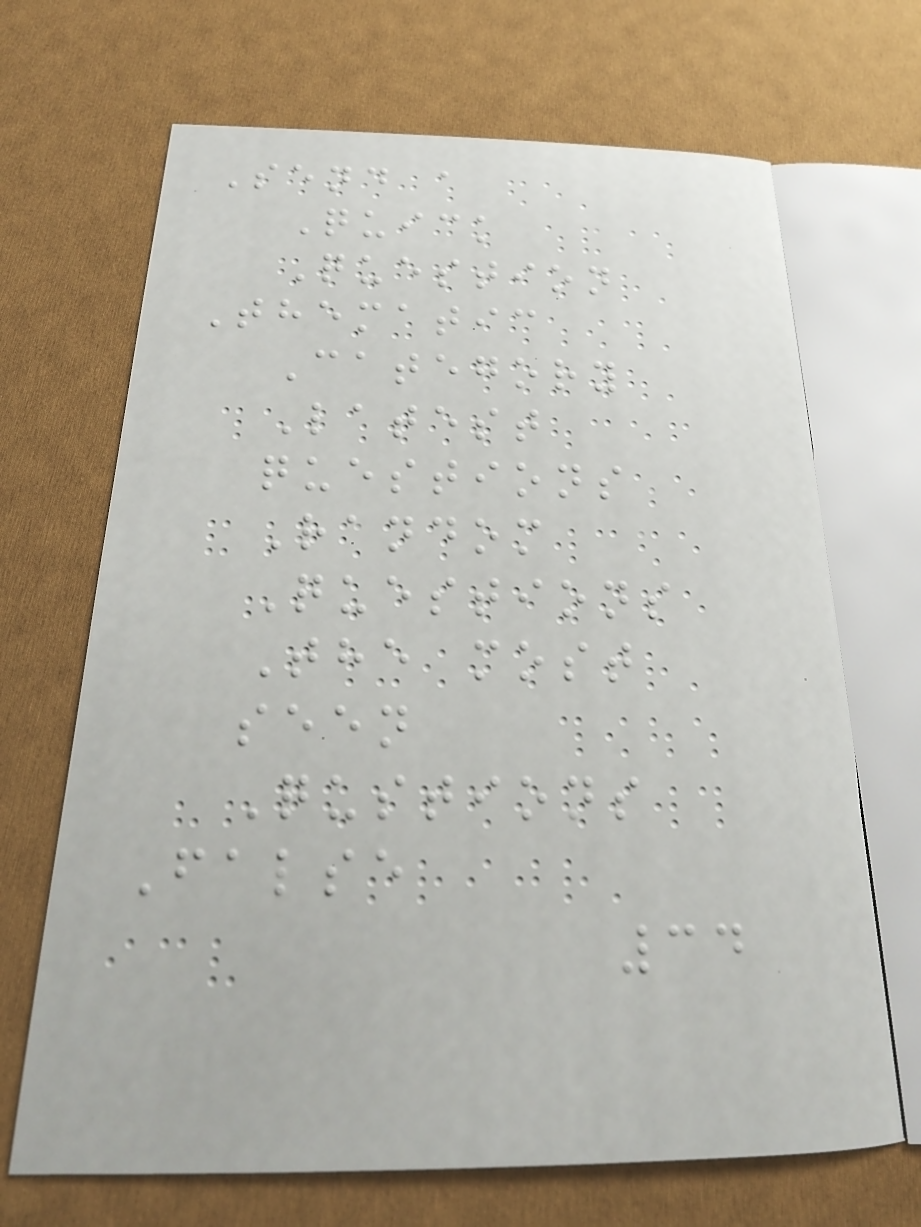Send a
Quick
Question
Thematic
Category
Latest
questions
Random
Questions
The most
seen
Qustions
False
34
